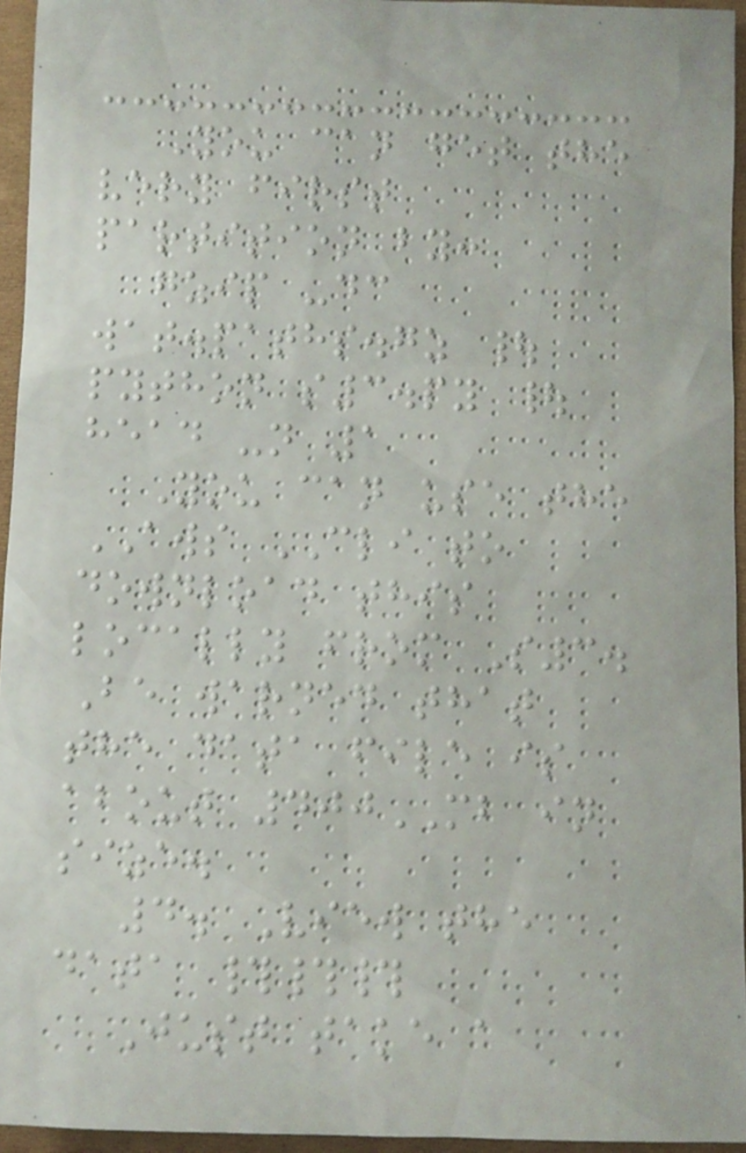You can get the
very first
partition by:
gzip -dc
wat.paths.gz |
python s3.py |
head -n 1
You can use the
AWS CLI to
download this
locally from S3.
Be warned that
the data file is
about 400MB in
size.
4. View the
data ###
Just take a
